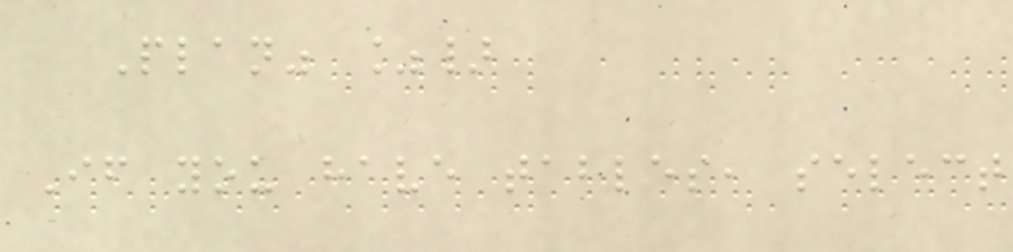Plan" %}
If you have tables, select
